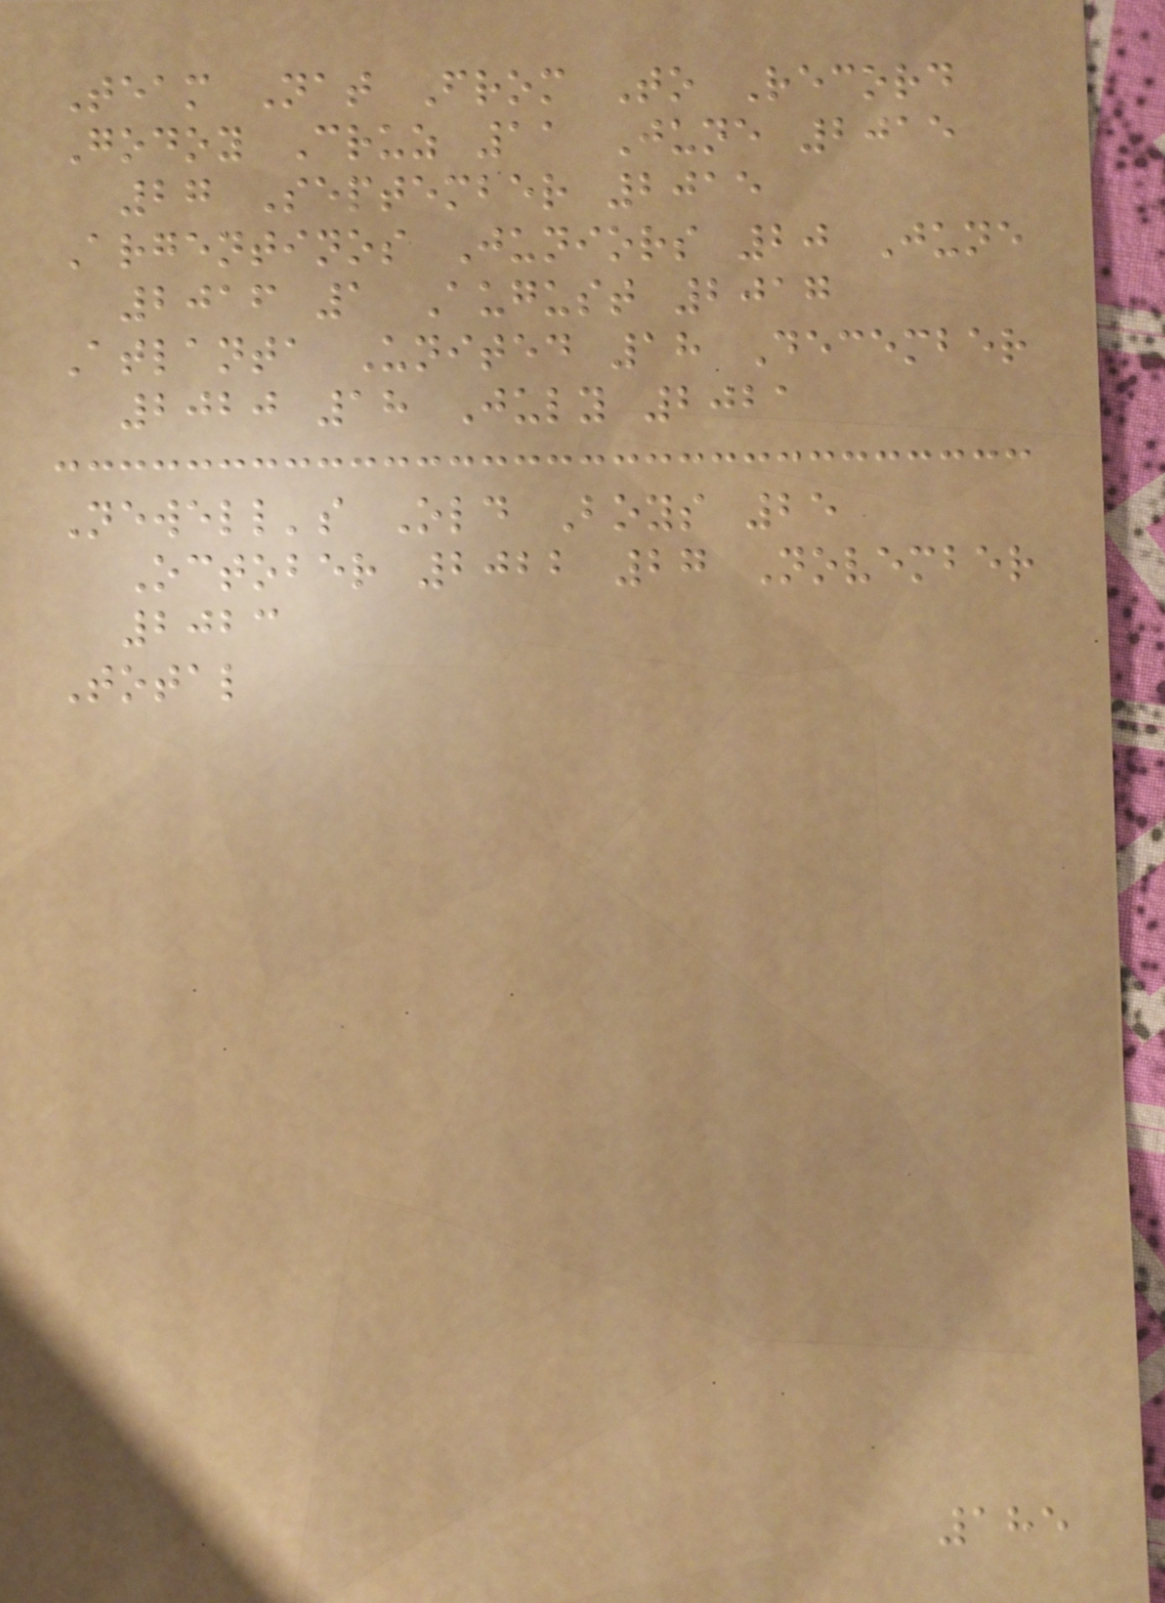Team Nat From To Record
Godoy Cruz 11 June 2015
27 September 2015
Argentinos Juniors 20 June
2016 1 August 2017
Atlanta United 18 December
2020 18 July 2021
Newell's Old Boys 25
October 2022 27 November
2023
Total
185
